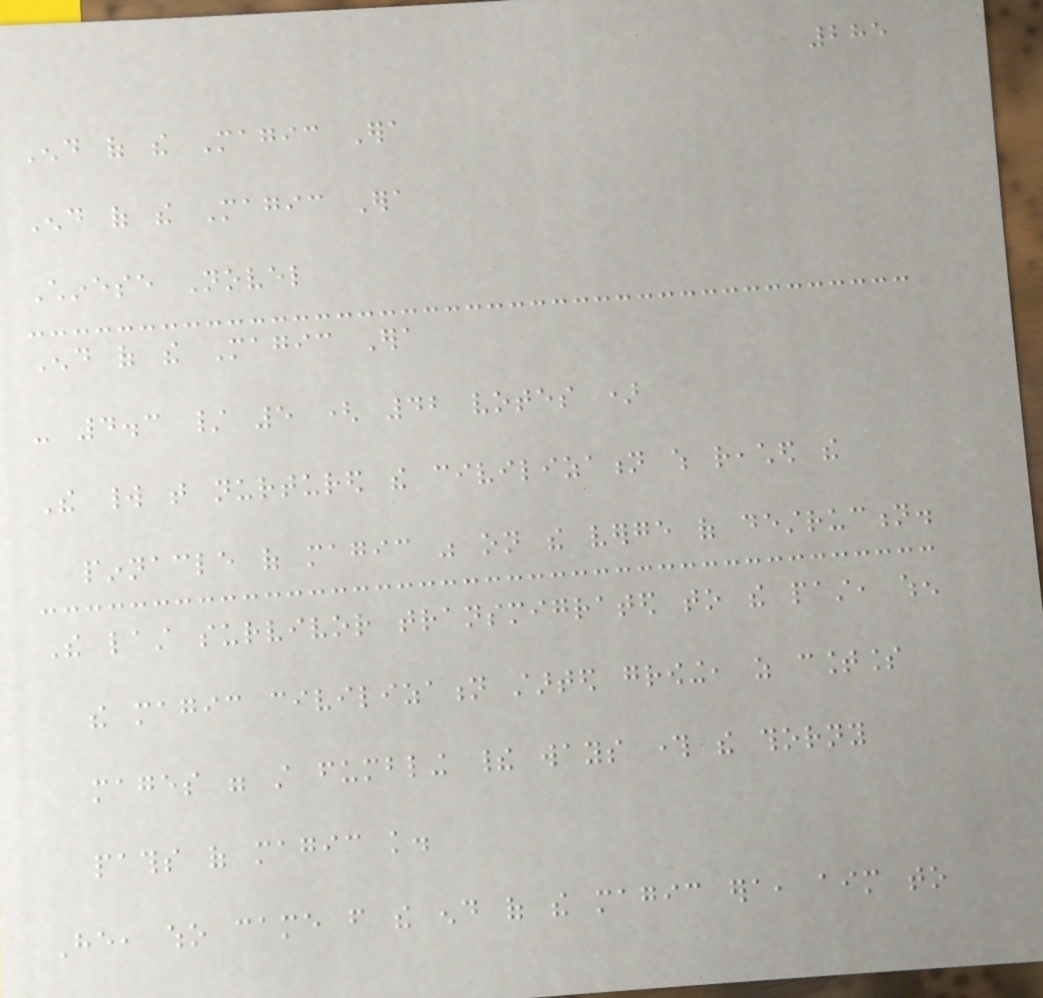285
End of the Magic Era
End of the Magic Era
Chinese Novel
End of the Magic Era
- 4.3 / 5 ( 42 votes )
The world that nurtured the civilization which reached the
pinnacle of magic was on the verge of destruction.
The last survivor transmigrated to the past, when
the magic civilization started growing, as countless
mages were still fumbling their ways through the thorny
paths of magic knowledge.
He, who came from the end of the magic era, aim to
